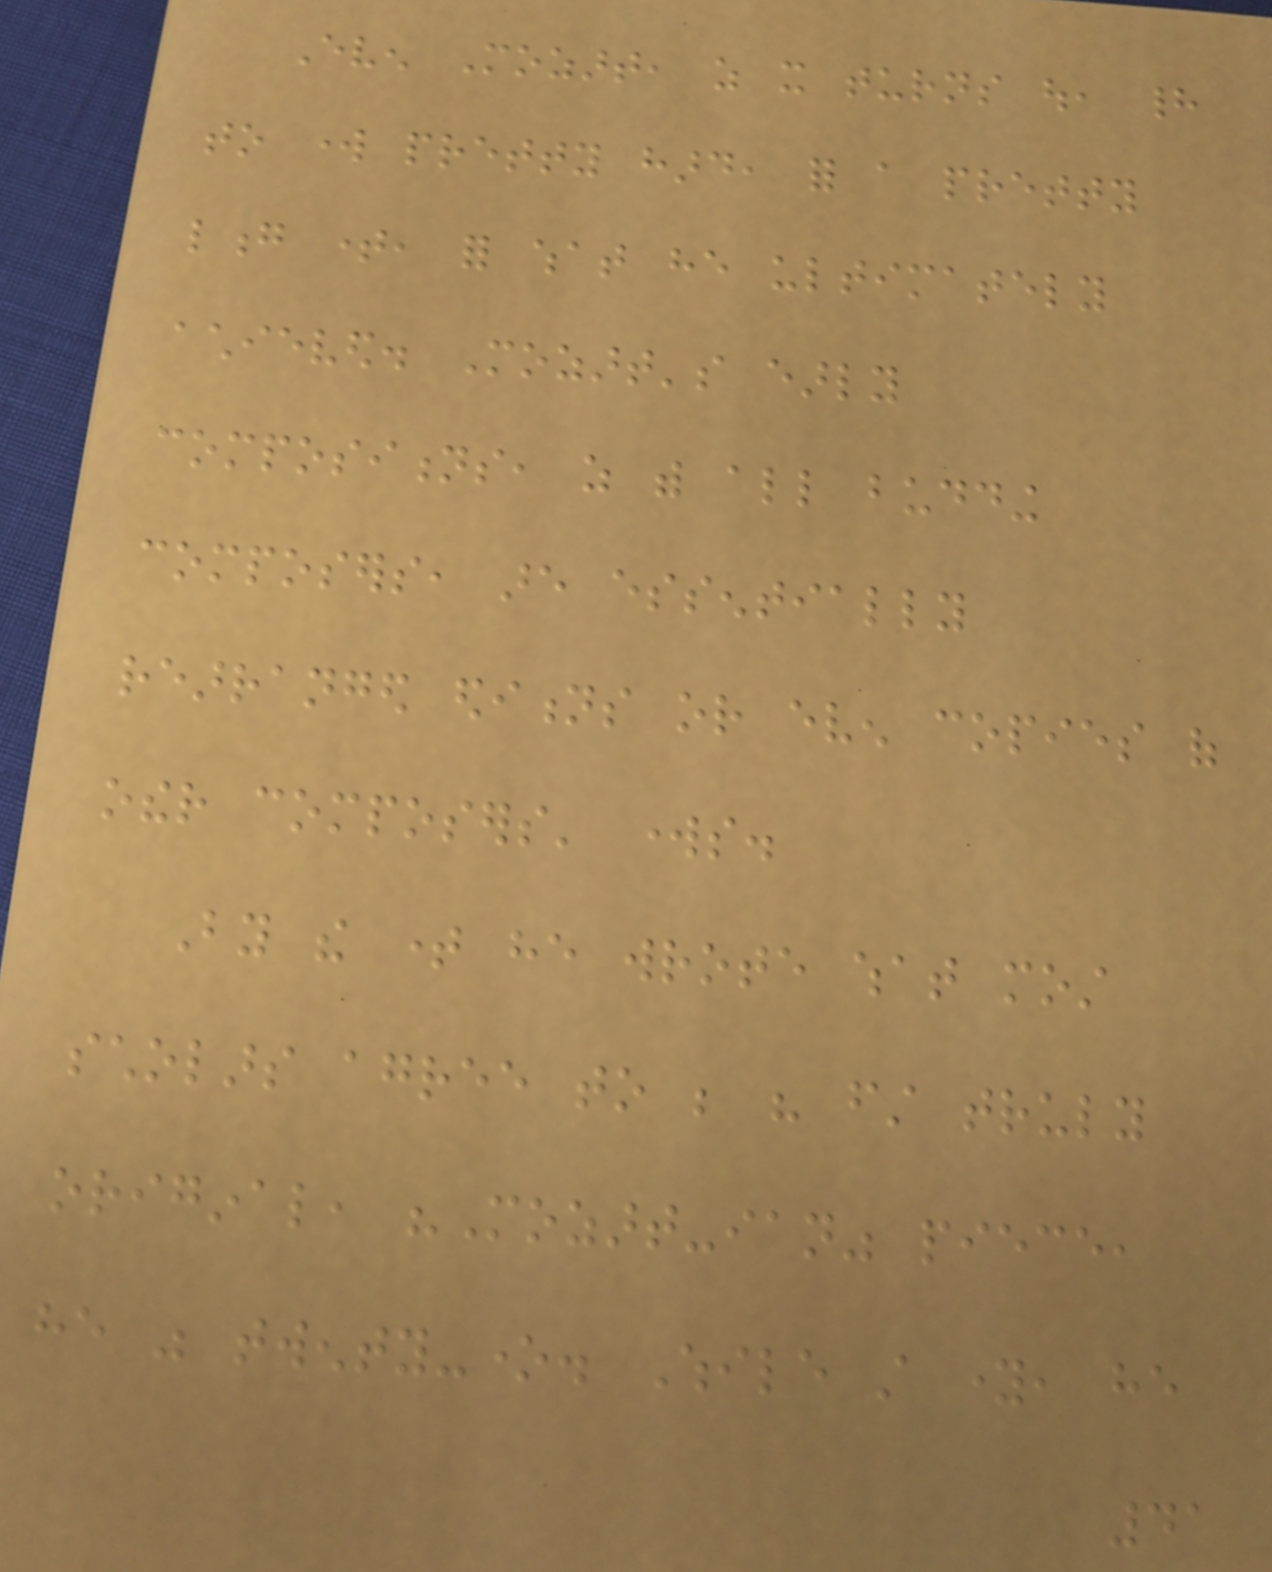Even Mozart, as it turns out, had
to work pretty hard, for a pretty
long time, for what he ultimately
achieved. Mozart's early
compositions, as with all budding
composers, are essentially
rearranged editions or even copies of
other composers' works.
By the time he wrote what most
scholars agree to be his first truly
original, "Mozart-ian" piece,
he was twenty-one. While still young, he
41
